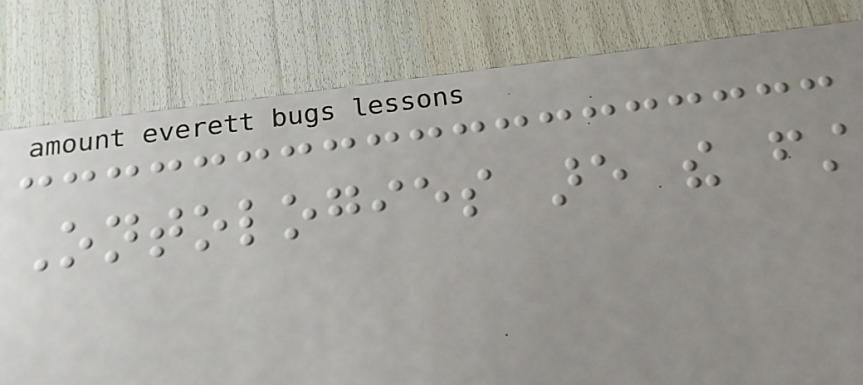Ontologies are the first
